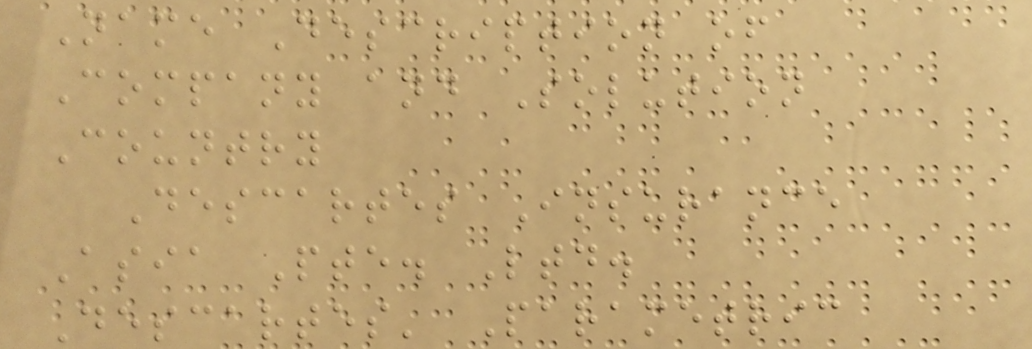Name Description of
Company and Solution
Country
Descartes Insurance
Asia Pte. Ltd.
Descartes' Parametric
